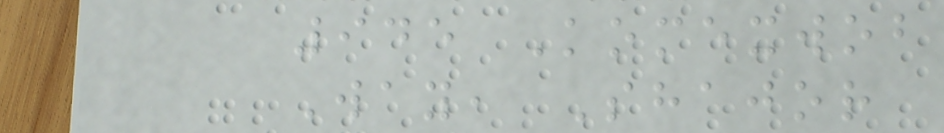945 Komexwob
Way, Shajor
